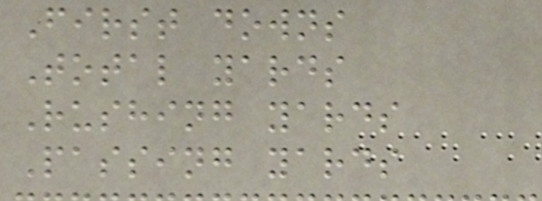First downs
Total yards
Rushing yards
Passing yards
